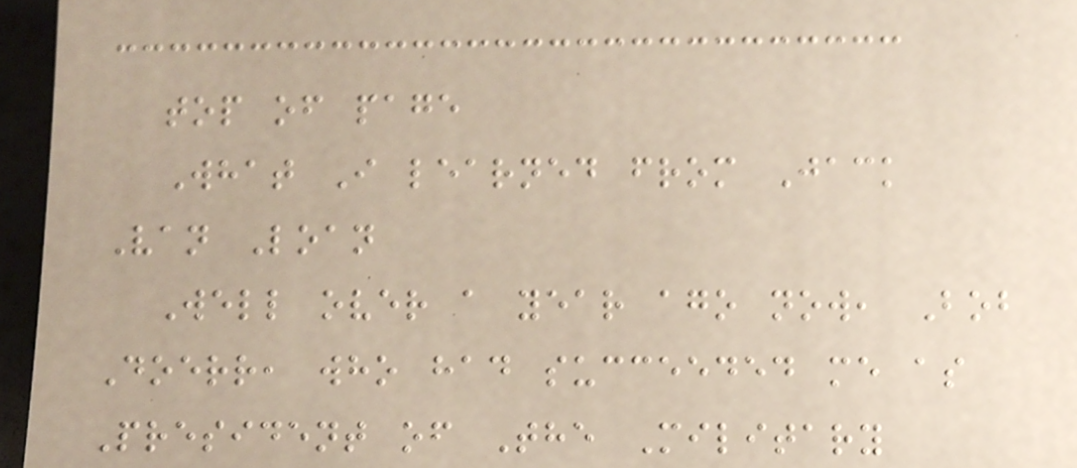top of page
What I learned from Jack
Van Loan
Well over a year ago now, Bob
Doerr, who had succeeded me as
President of The Military
